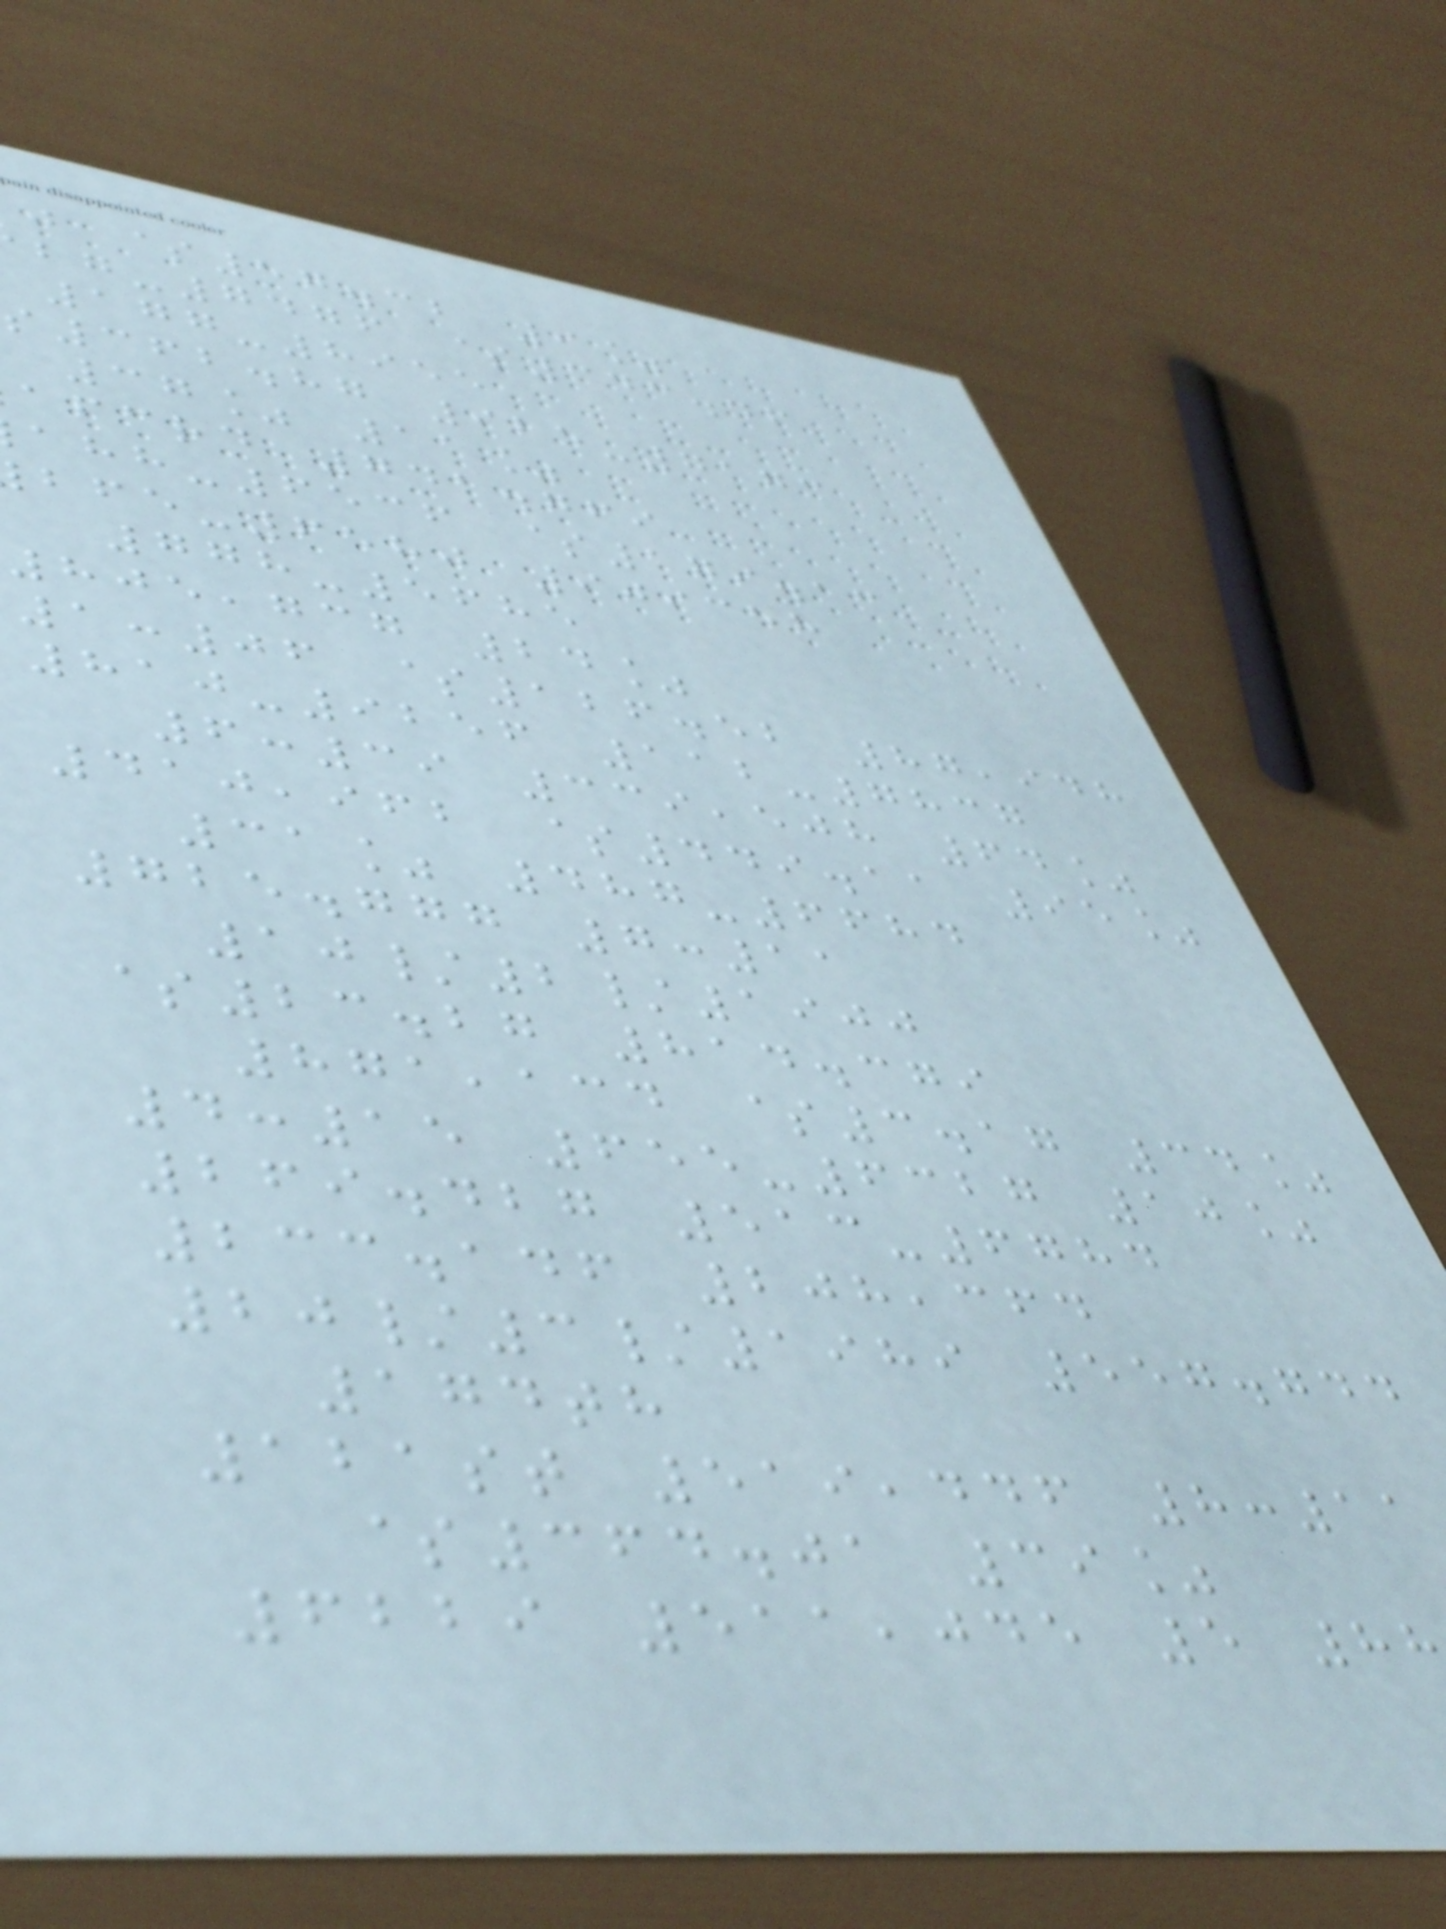j $57.32 9%
-7476 $343.46
177-8955
362.87 925-7173
37% 11%
afcrd 741.769
-6536 $179.13
-6580 909358
778-5685
805,737 24%
1:06 $126.52 87,948
810-9256 112-7837
6:39 339,508 64%
410,962 $449.11 95%
31% 487-6684
725.777 7:11
10/2/1900
$23.27 814.379
871,134 $3.17 34%
4:15 655-6327 10%
269.427 513-6784
233.146 208,364
20/3/1989 557.744
174th
121st 519,446 8:11
$364.01 39%
6229 511,045 5 88
